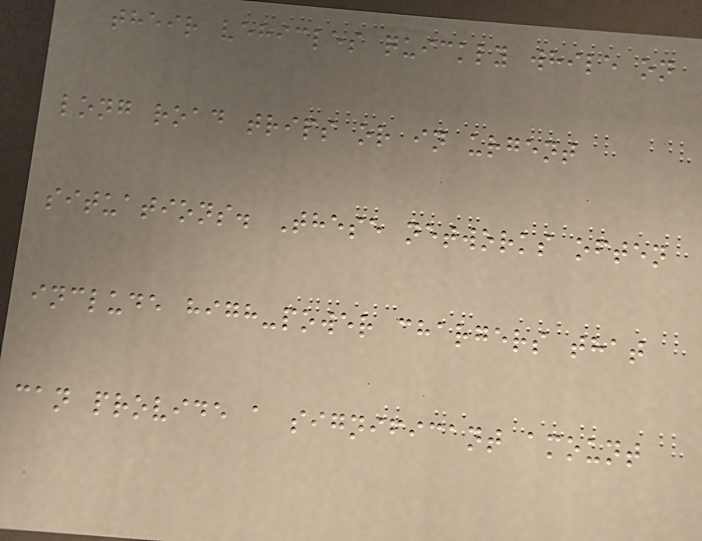their vehicles quickly while on
long road trips or in urgent
situations. These networks often
include high-power chargers that
can provide a significant amount
